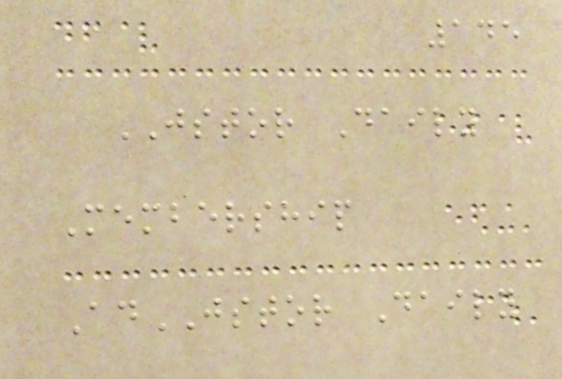145
JSTOR Daily
Membership
AdJSTOR Daily
